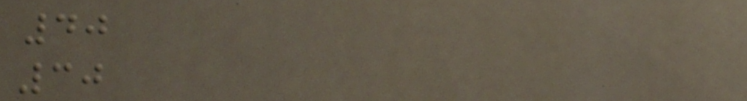40
30
